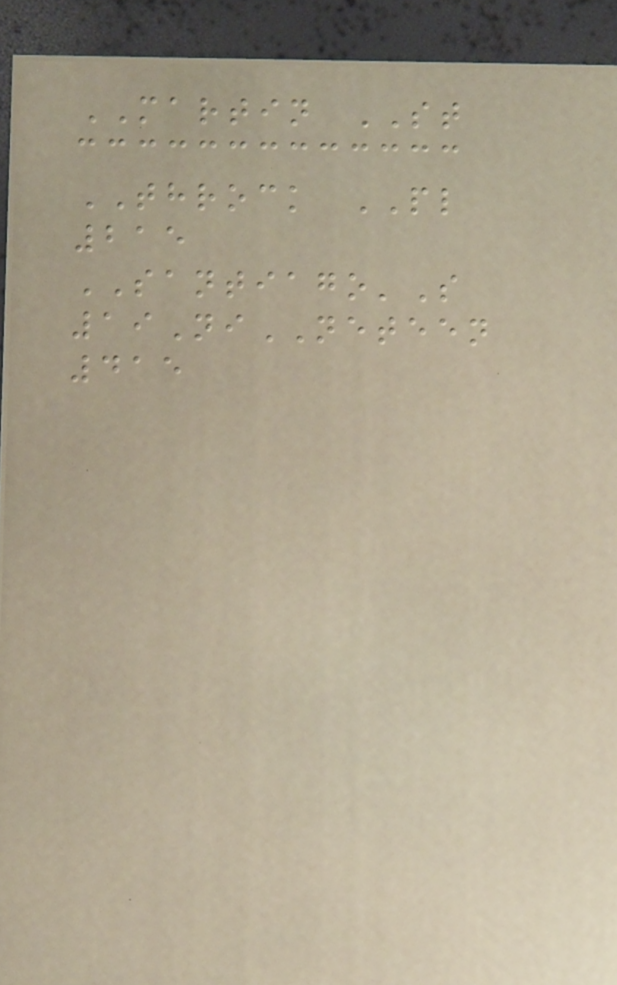MARTIN ST
THROCK PL
215
SANTIAGO'S
19NiNETEEN
415
